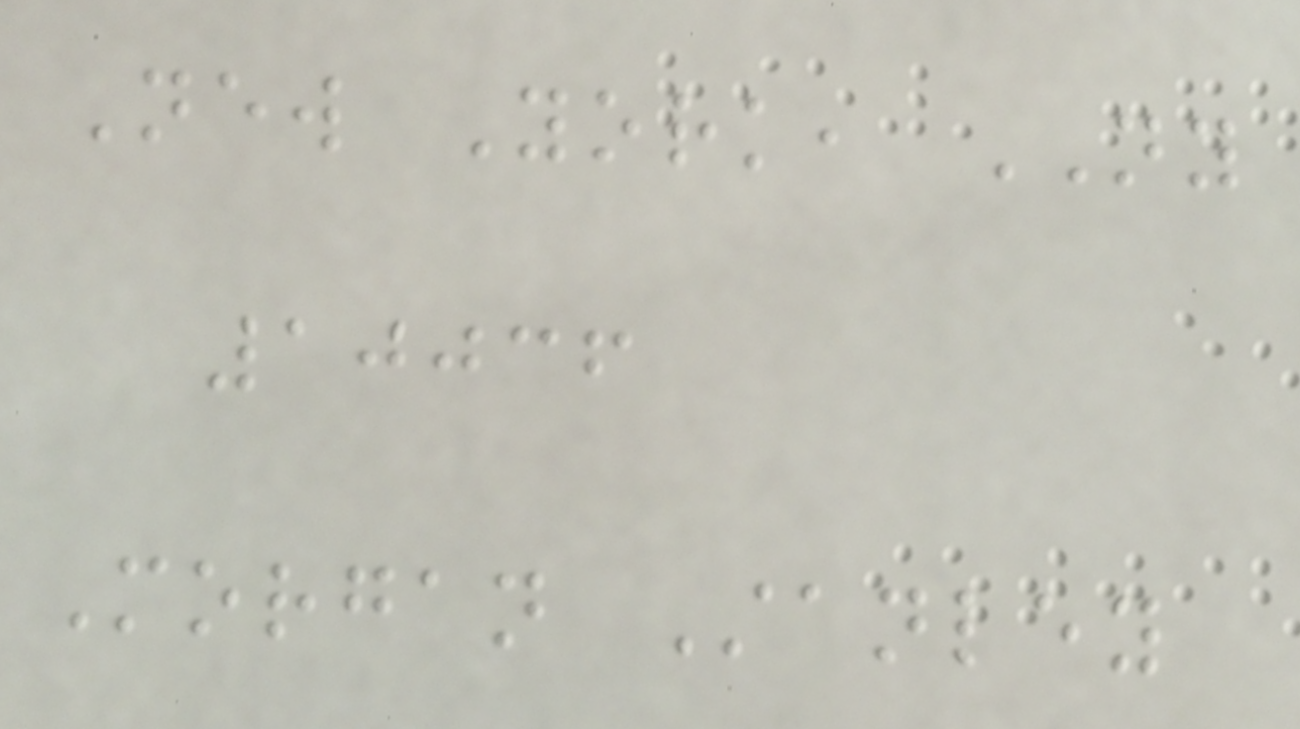New York, NY
10036
Morgan Stanley
